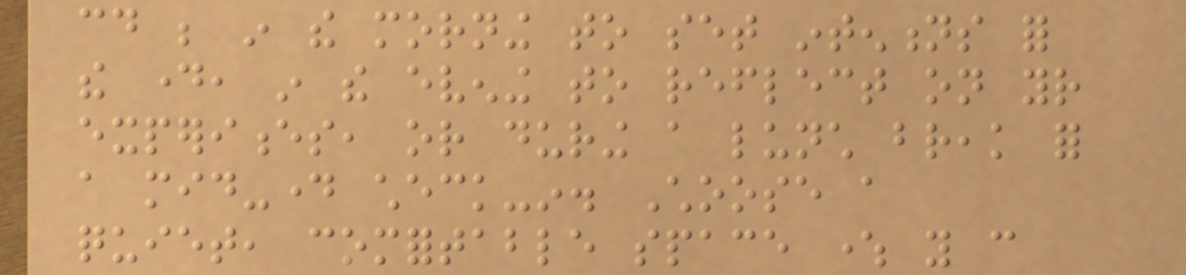could be in the morning to set intentions for
the day, in the evening to reflect on your
experiences, or during a lunch break for
a mid-day check-in. Choose a
quiet, comfortable space where you can
